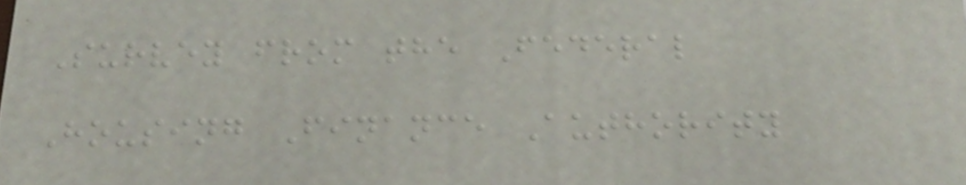Survey from the Federal
Housing Finance Authority
